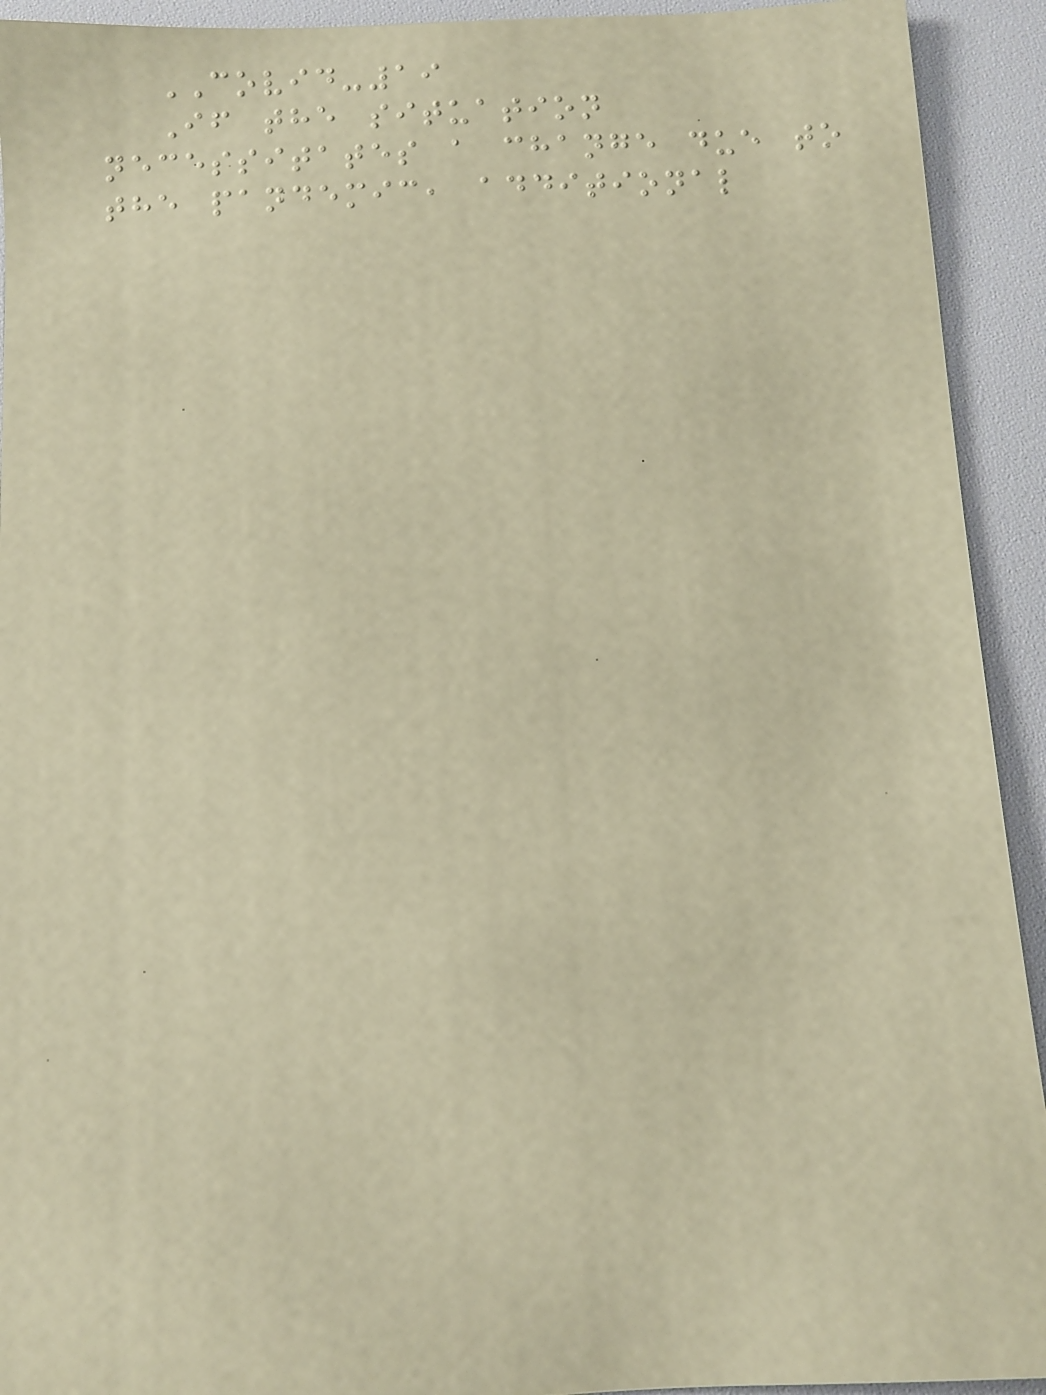COVID-19
If the situation
necessitates a change due to
the pandemic, additional
